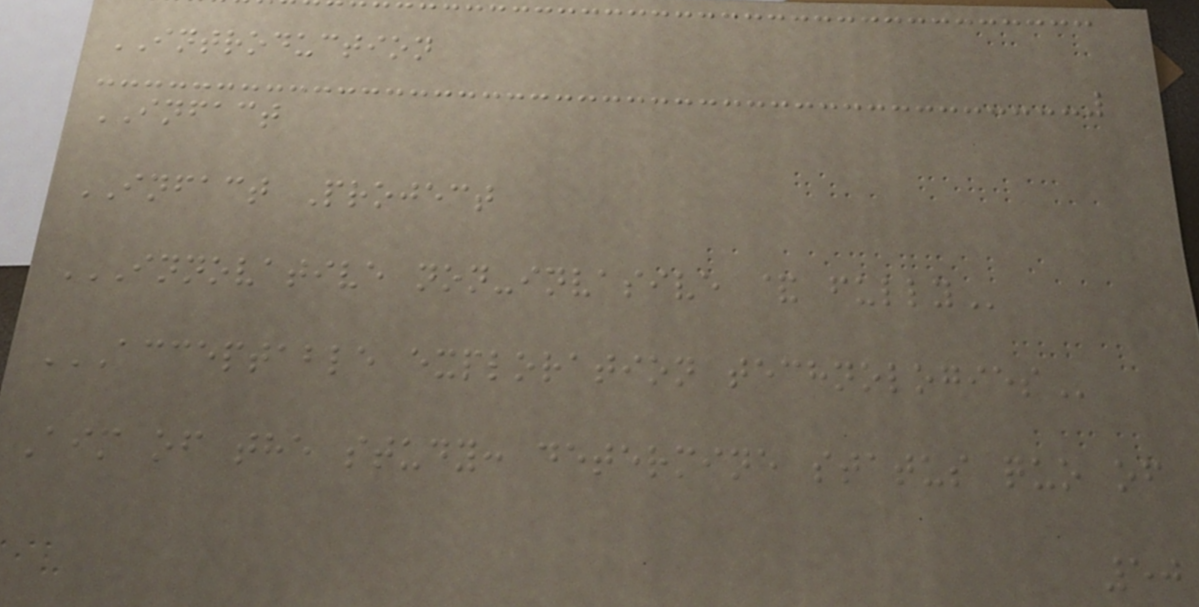INTRODUCTION
INFACT
INFACT Project
INNOVATIVE NON-INVASIVE & FULLY
ACCEPTABLE EXPLORATION TECHNOLOGIES
Aim of the study: determine status quo of
50
